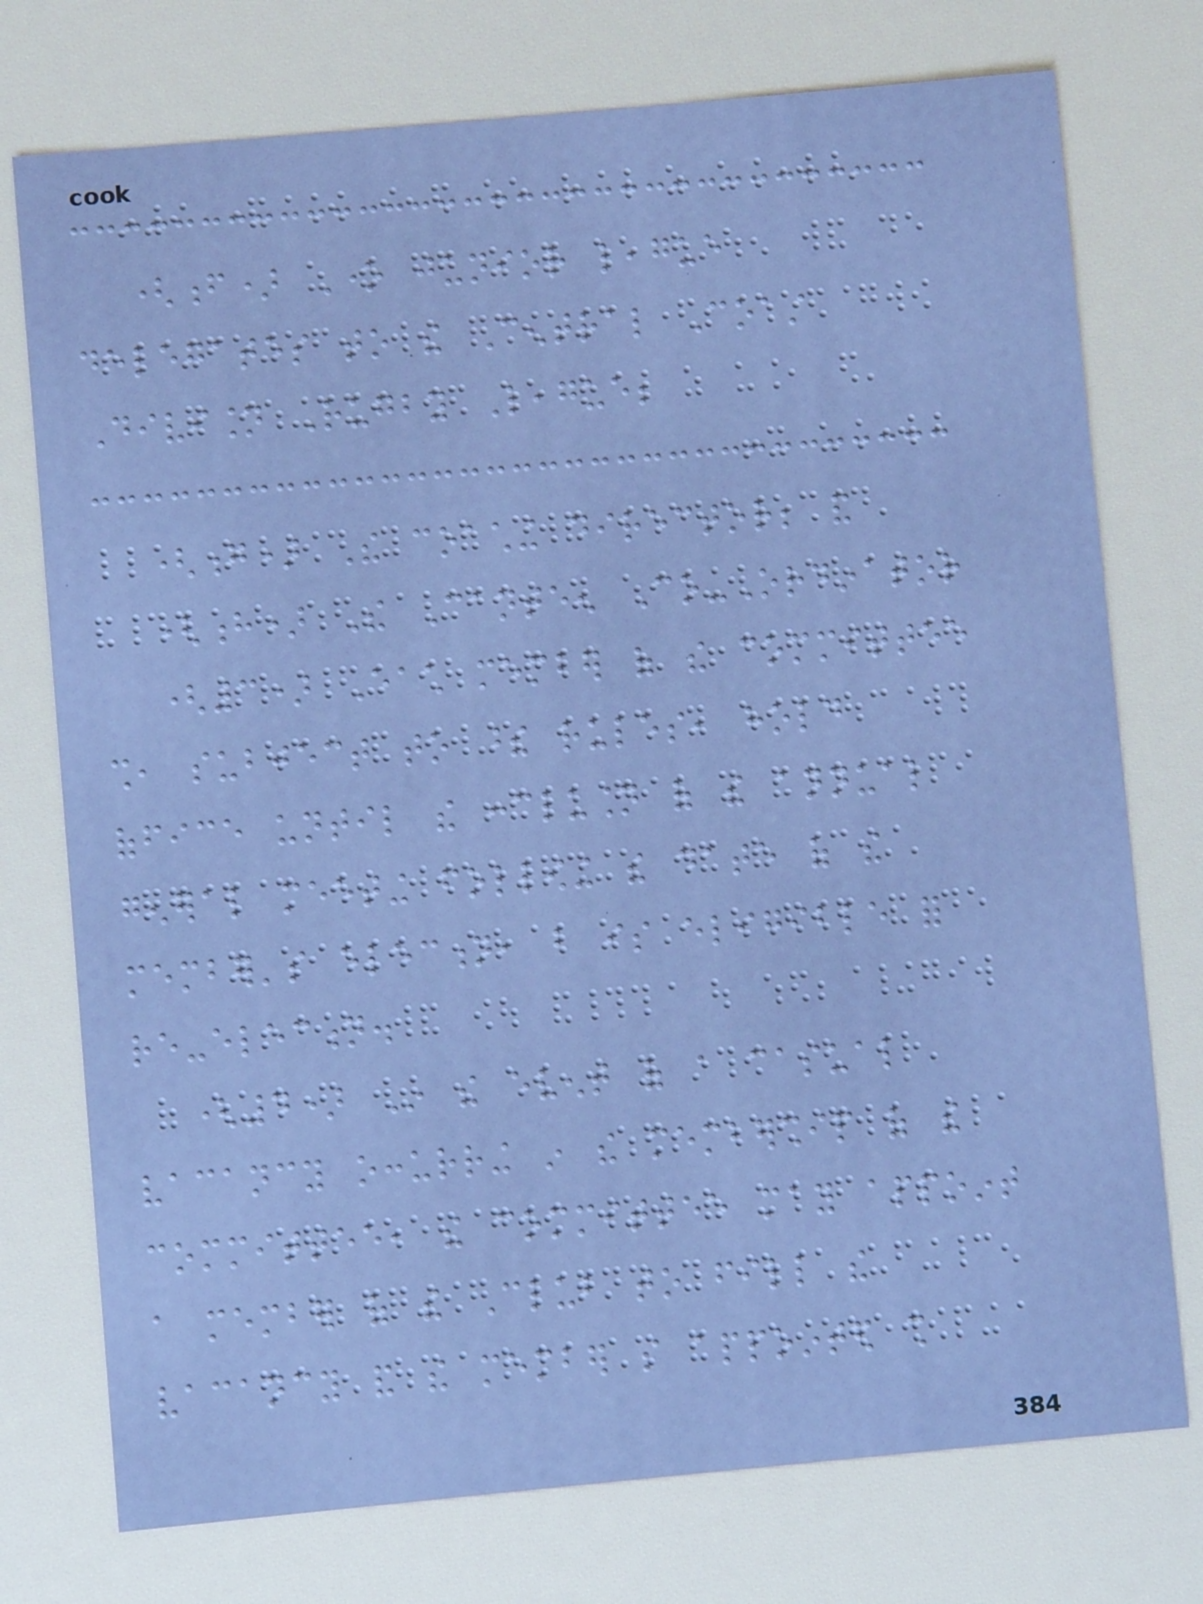(f) One junior league
delegates to the Central Coast
Division Rugby League;
(g) The coaching director; and
(h) The Canteen Co-Ordinator
(3) Each member of the committee
shall, subject to these rules, hold
office until the conclusion of the annual
general meeting following the date of the
member's election, but is eligible for
re-election.
(4) In the event of a casual
vacancy occurring in the membership of the
committee, the committee may appoint
a member of the Club to fill the
vacancy and the member so appointed shall
